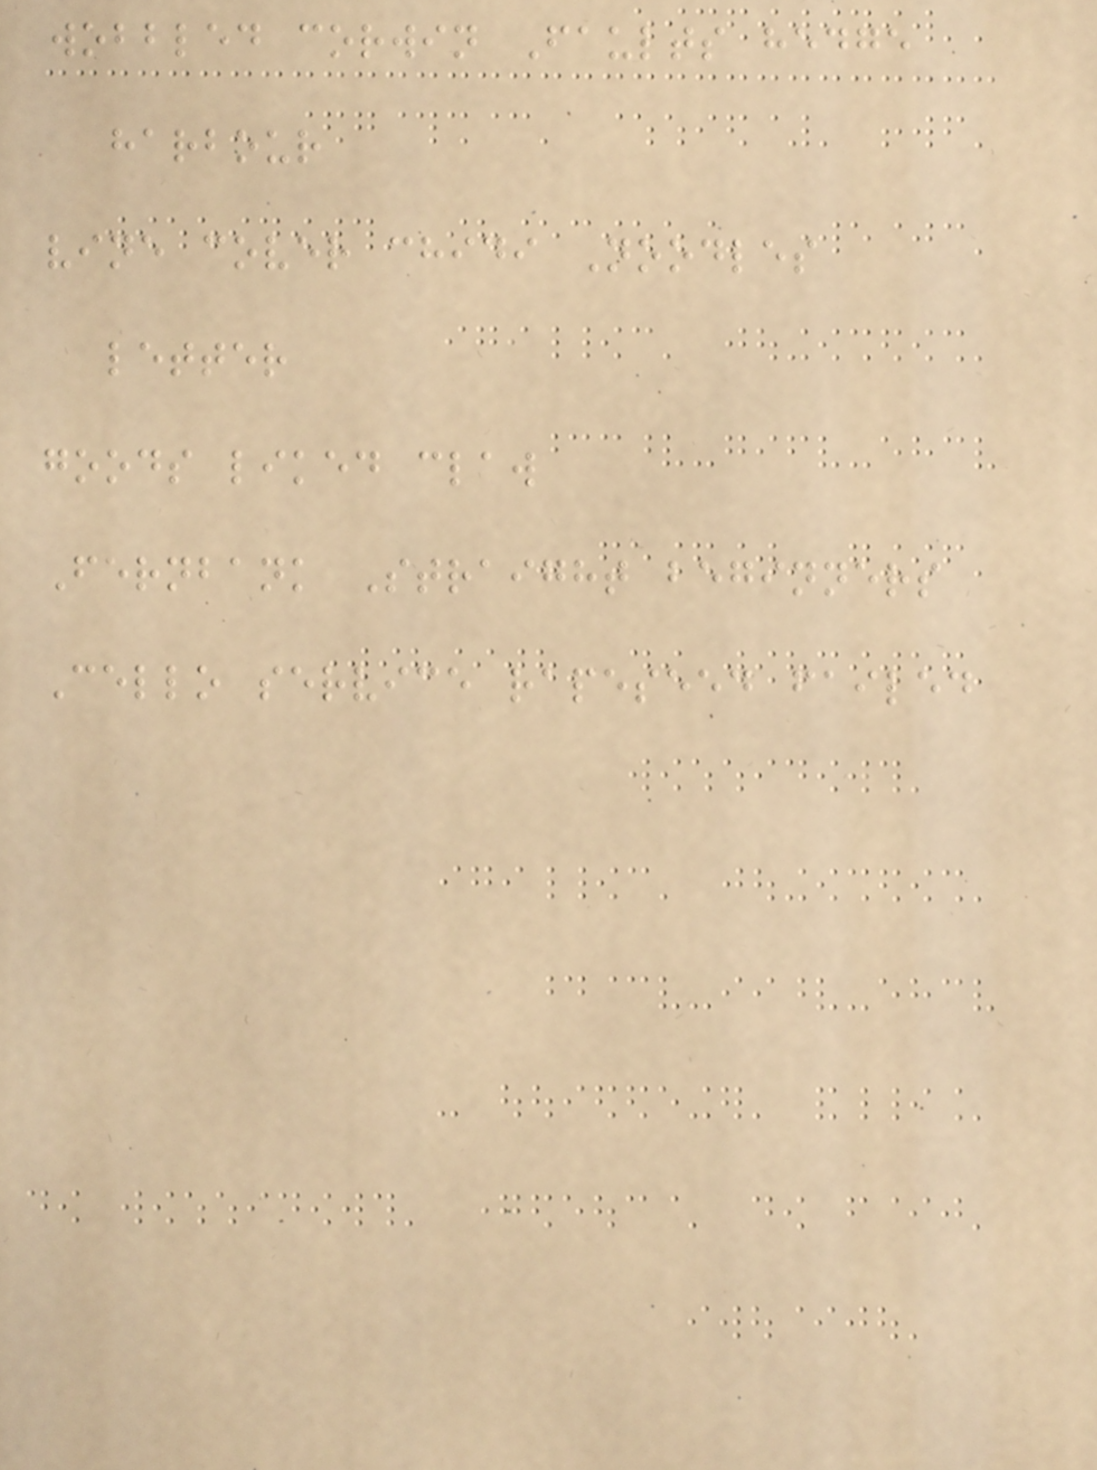wobbled corwin Faults hedge
harbour
vine cover chidi Noodles
letter
goods liked claw
Fernbank Straight beginners
Cello service rapeseed failed
